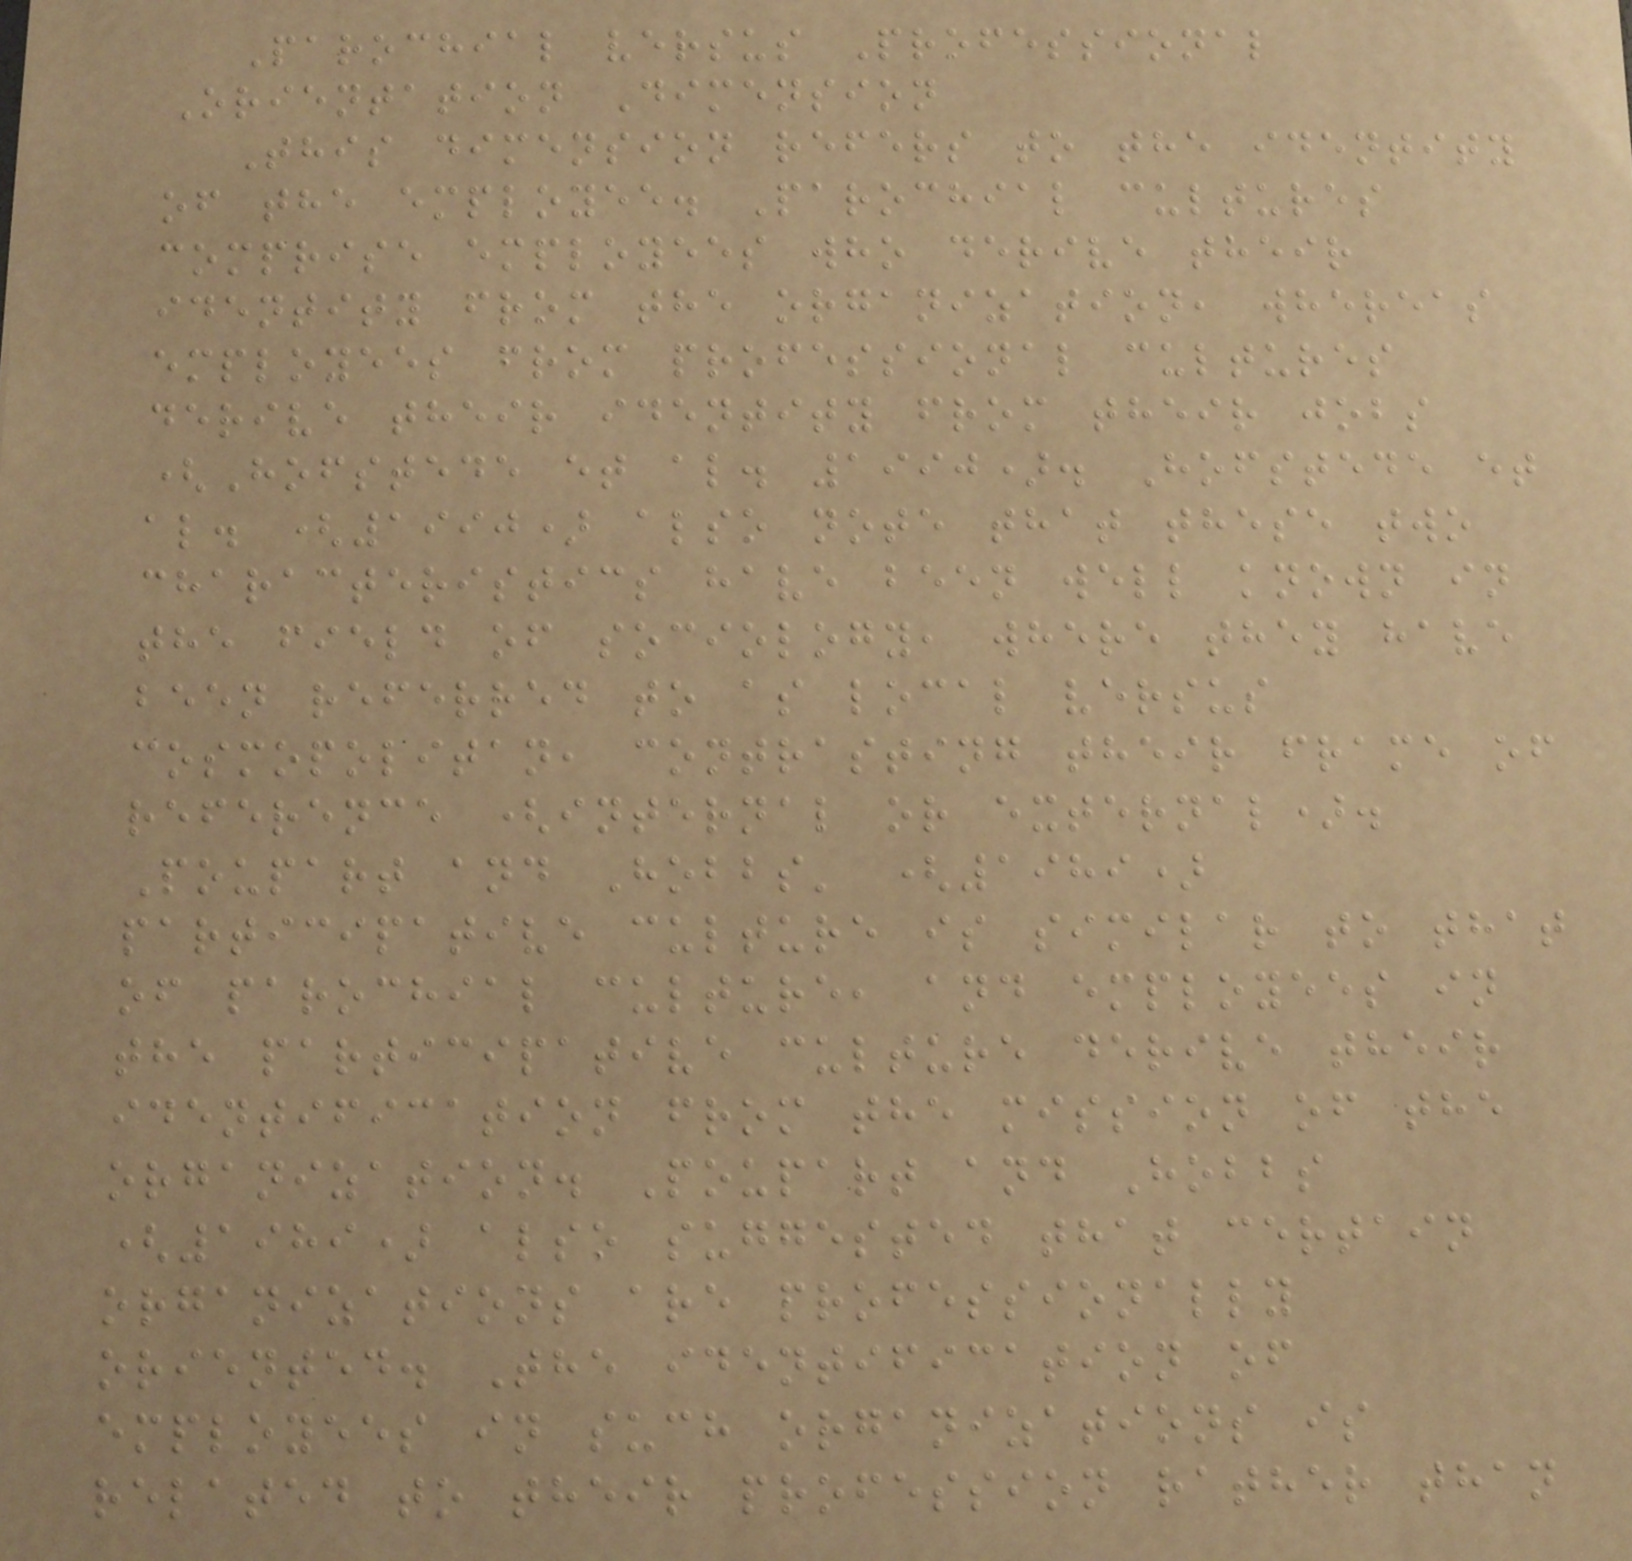Parochial versus Professional
Orientation Dimension
This dimension refers to the identity
of the employee. Parochial cultures
comprise employees who derive their
identity from the organization, whereas
employees from professional cultures
derive their identity from their jobs
(Hofstede et al. 1990). Hofstede et
al. (1990) also note that these two
characteristics have been well known in
the field of sociology, where they have
been referred to as local versus
cosmopolitan, contrasting their frame of
reference (internal or external).
Poupart and Hobbs' (1989)
participative culture is similar to that
of parochial culture, and employees in
the participative culture derive their
identification from the mission of the
organization. Poupart and Hobbs
(1989) also suggested that certain
organizations are professionally
oriented. The identification of
employees in such organizations is
related to their profession rather than
